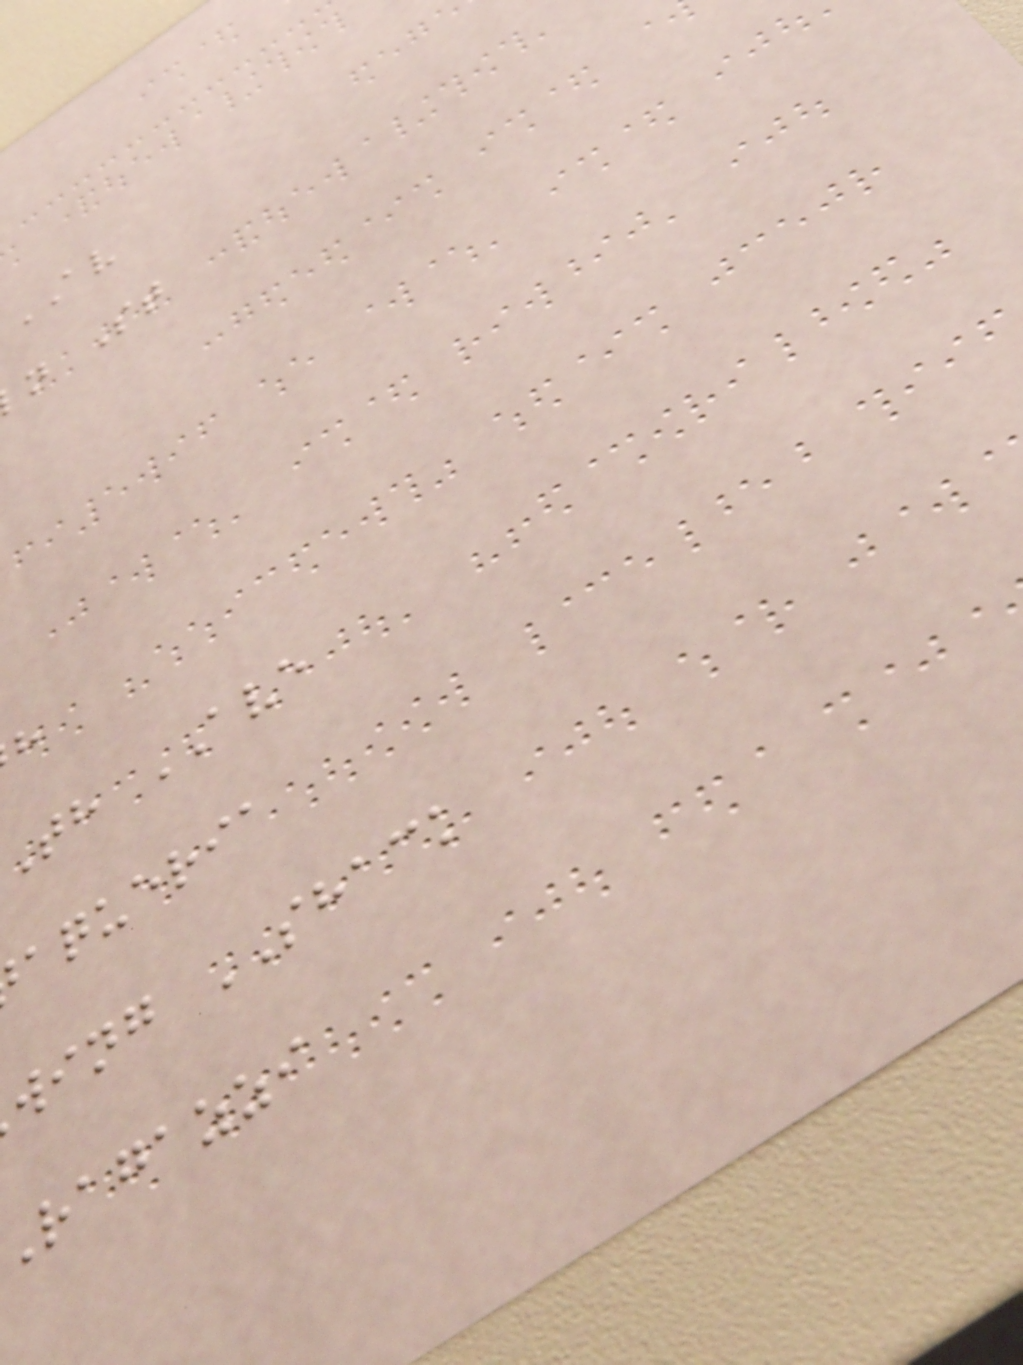AV
n St
th AVE
aqueria
wing SHACK
ragazzi
